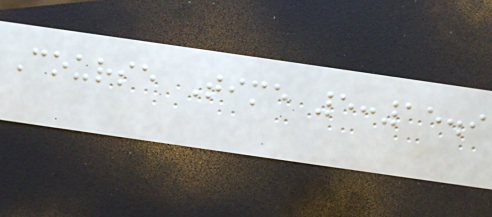Course Time 5:15.9
